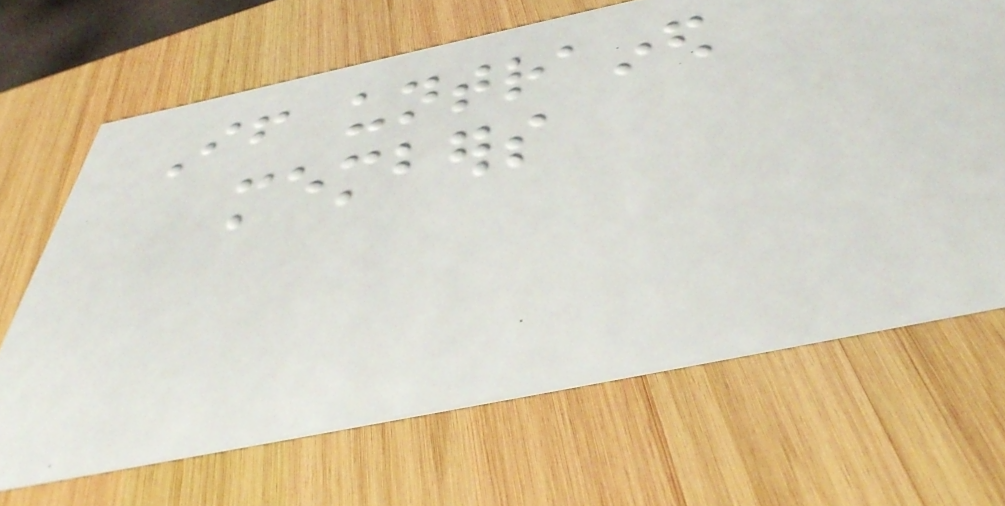If untrained
members
